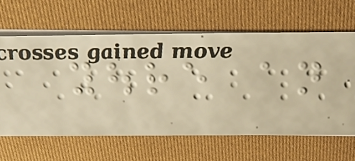youre an
